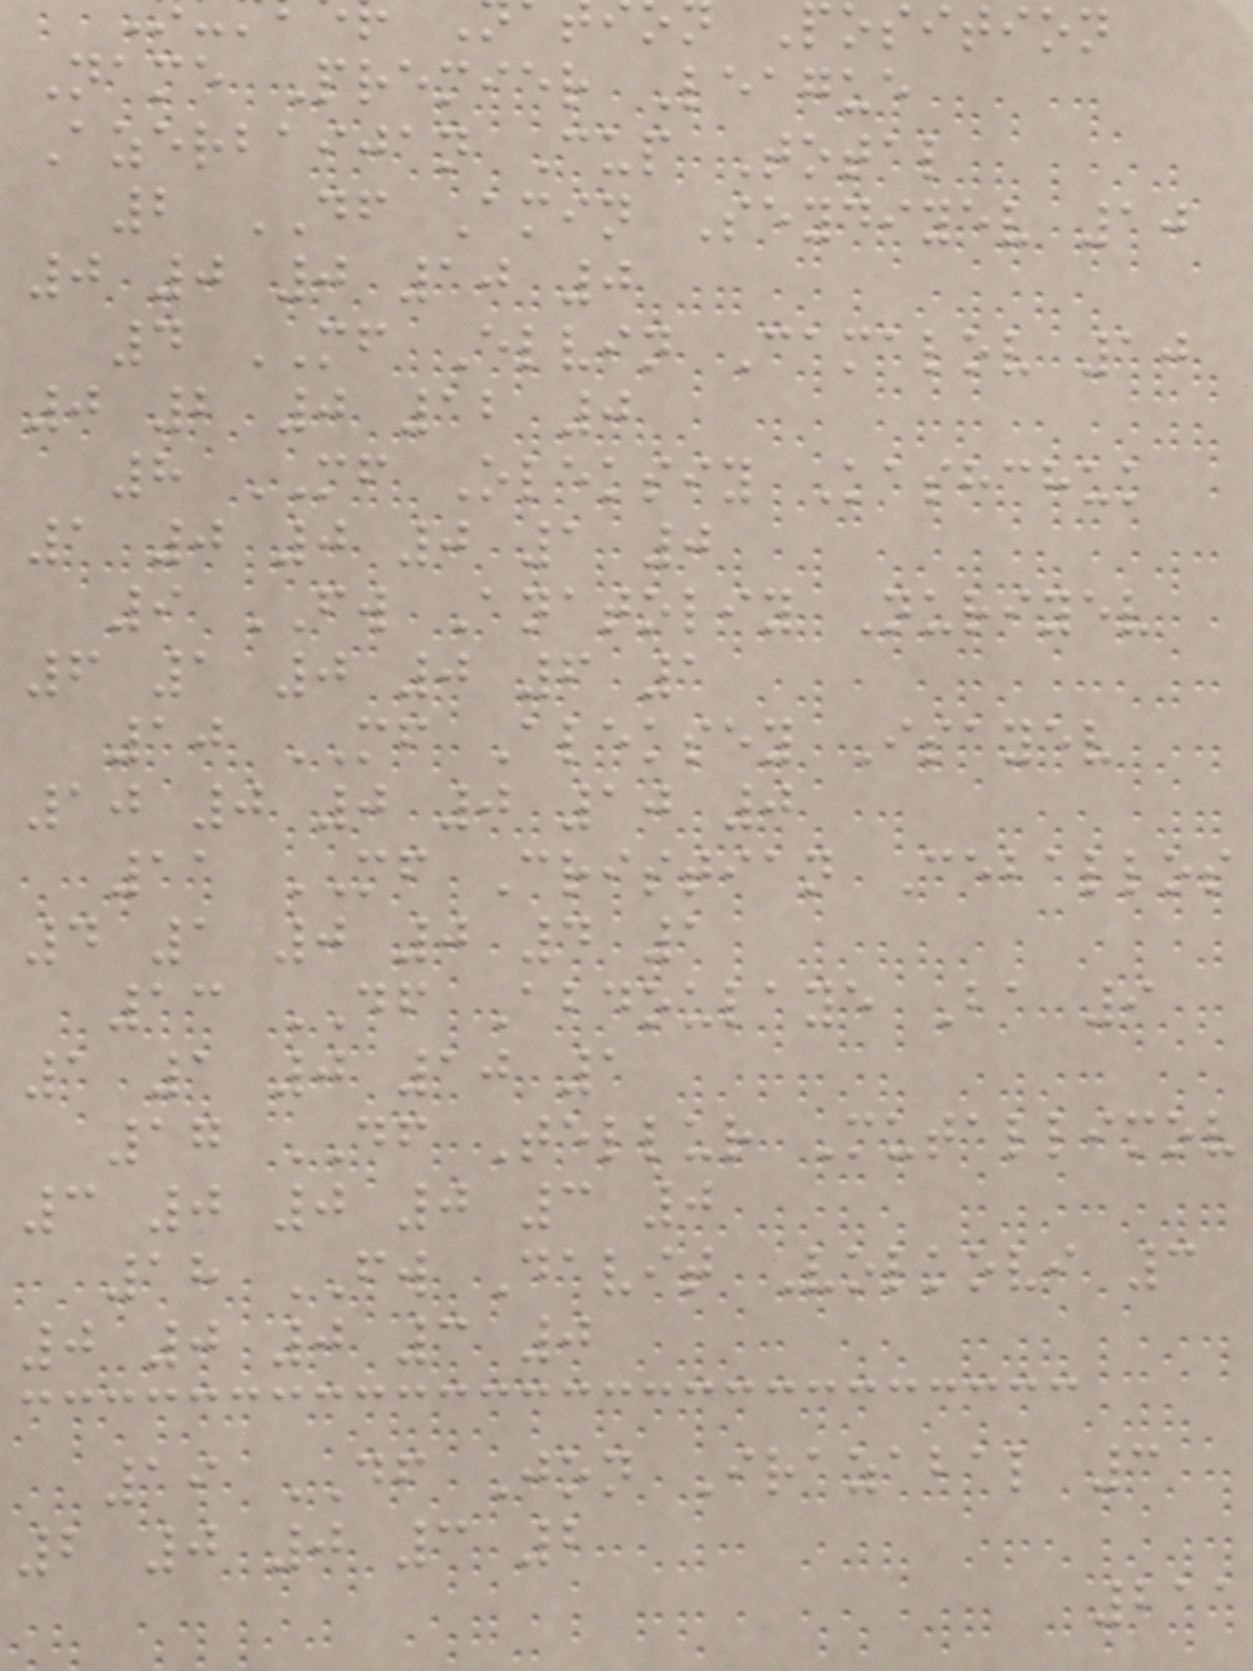position
Name Premier League
Azerbaijan Cup Total
2 DF Amin Seydiyev 10
0 0 0 10 0
4 MF Elvin Camalov 10
0 2 0 12 0
8 MF Oleksiy Kashchuk
1 0 0 0 1 0
9 FW Anatoliy Nuriyev
6 1 0 0 6 1
10 MF Aleksey Isayev
10 0 0 0 10 0
11 MF Cristian Ceballos
4 1 0 0 4 1
13 DF Abdoulaye Ba 9
1 1 0 10 1
17 DF Tellur Mutallimov
3 0 0 0 3 0
18 FW Davit Volkovi 3
0 0 0 3 0
19 DF Jon Irazabal 3
2 0 0 3 2
211
